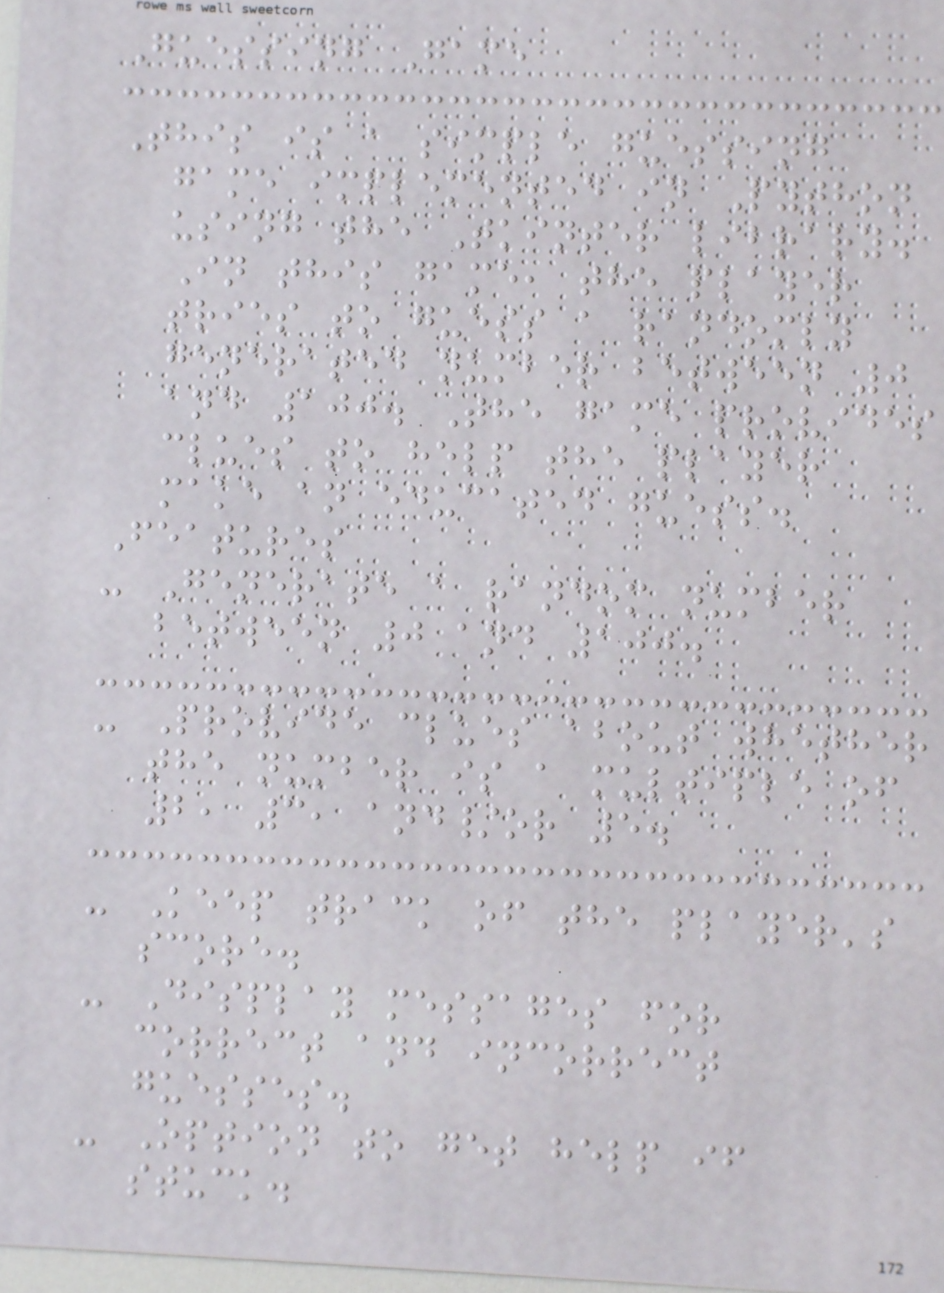Guessing Game
This is a simple guessing
game implemented in Python
using the Tkinter library.
In this game, the player
tries to guess a randomly
generated number between 0
and 100. The game provides
clues to help the player
make an educated guess.
Features
- Generate a random number
between 0 and 100.
- Provide clues about whether
the number is a multiple of
2, 3, and/or 5.
- Keep track of the player's
score.
- Display messages for
correct and incorrect
guesses.
- Option to get help if
stuck.
